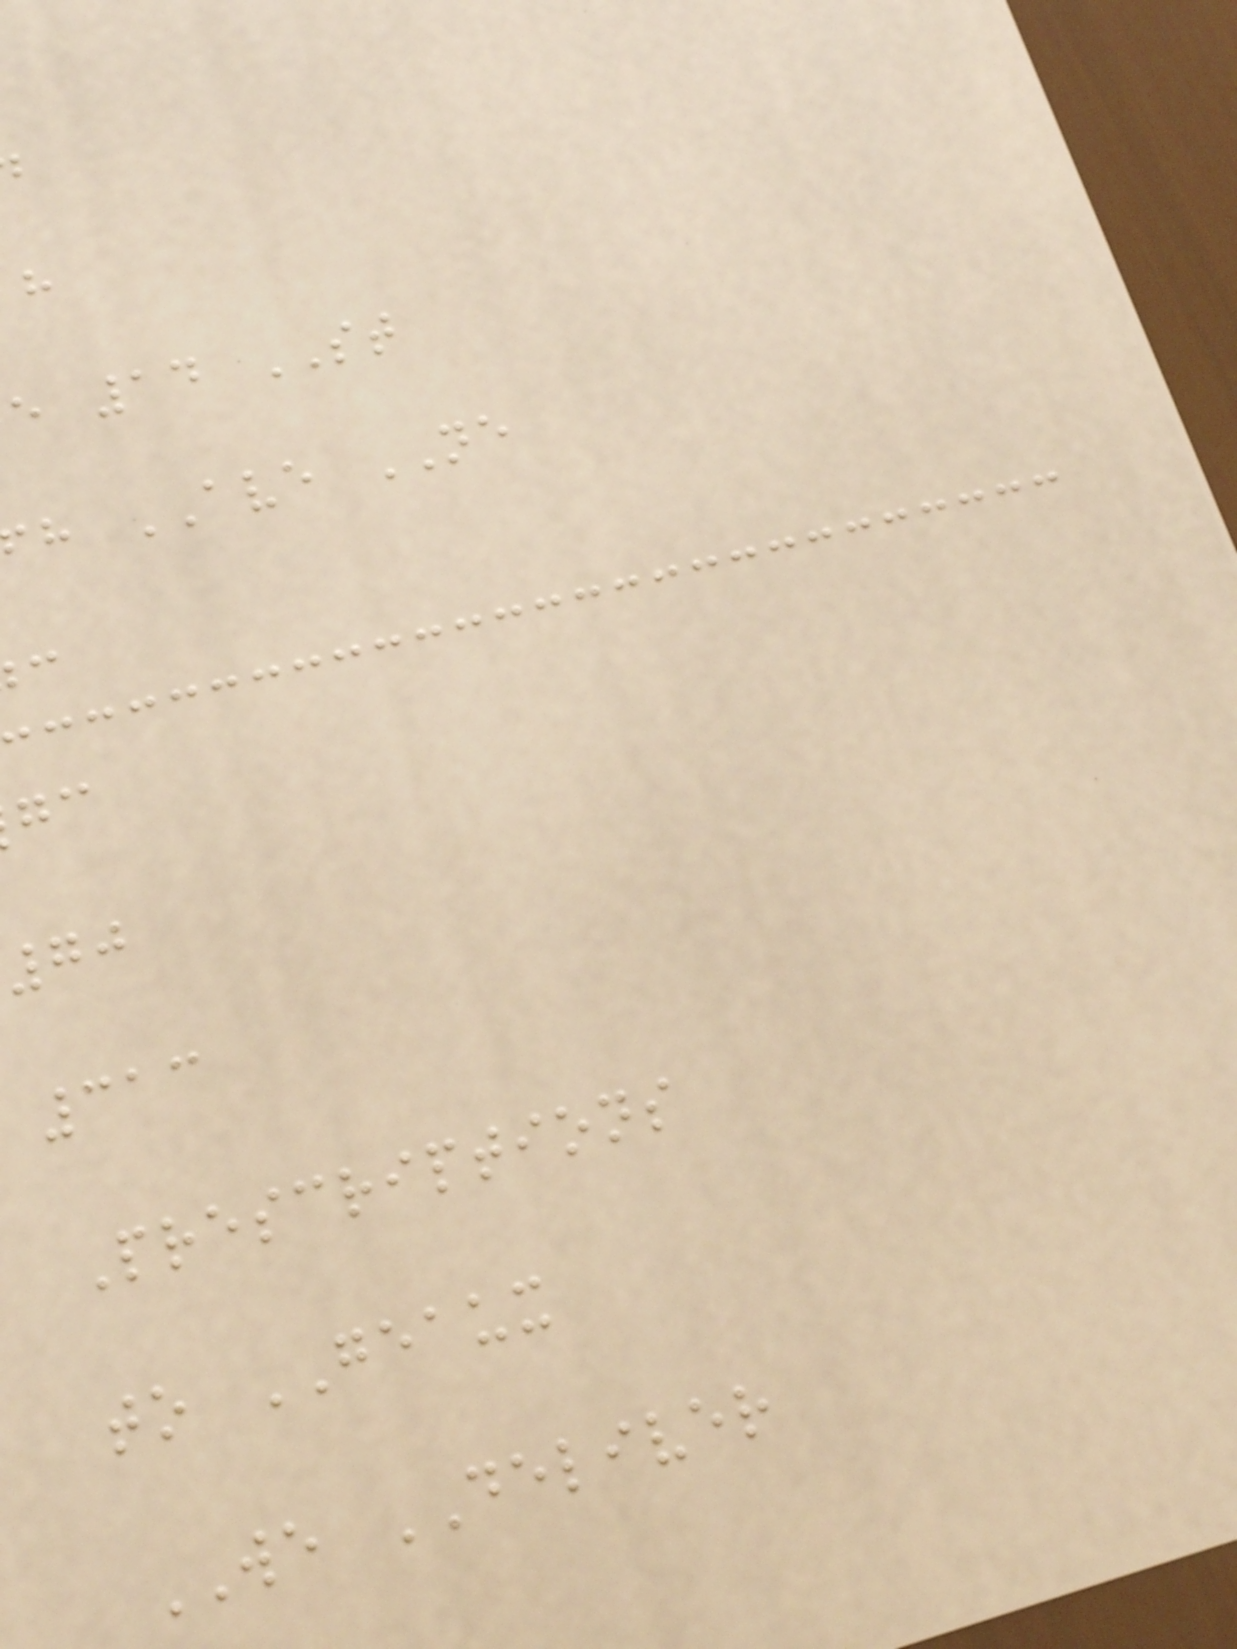e 14 ST
h AVE NE
70
313
Prescriptions
to GEAUX
WE DELIVER
